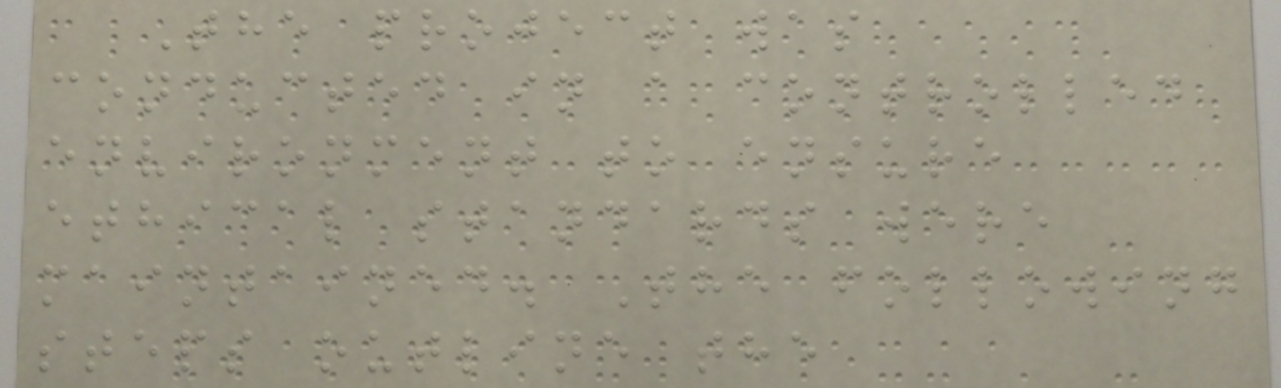The project was
conducted in a controlled
environment to ensure
ethical standards were
maintained. The following
steps outline the
